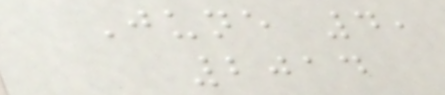June 4,
2014
